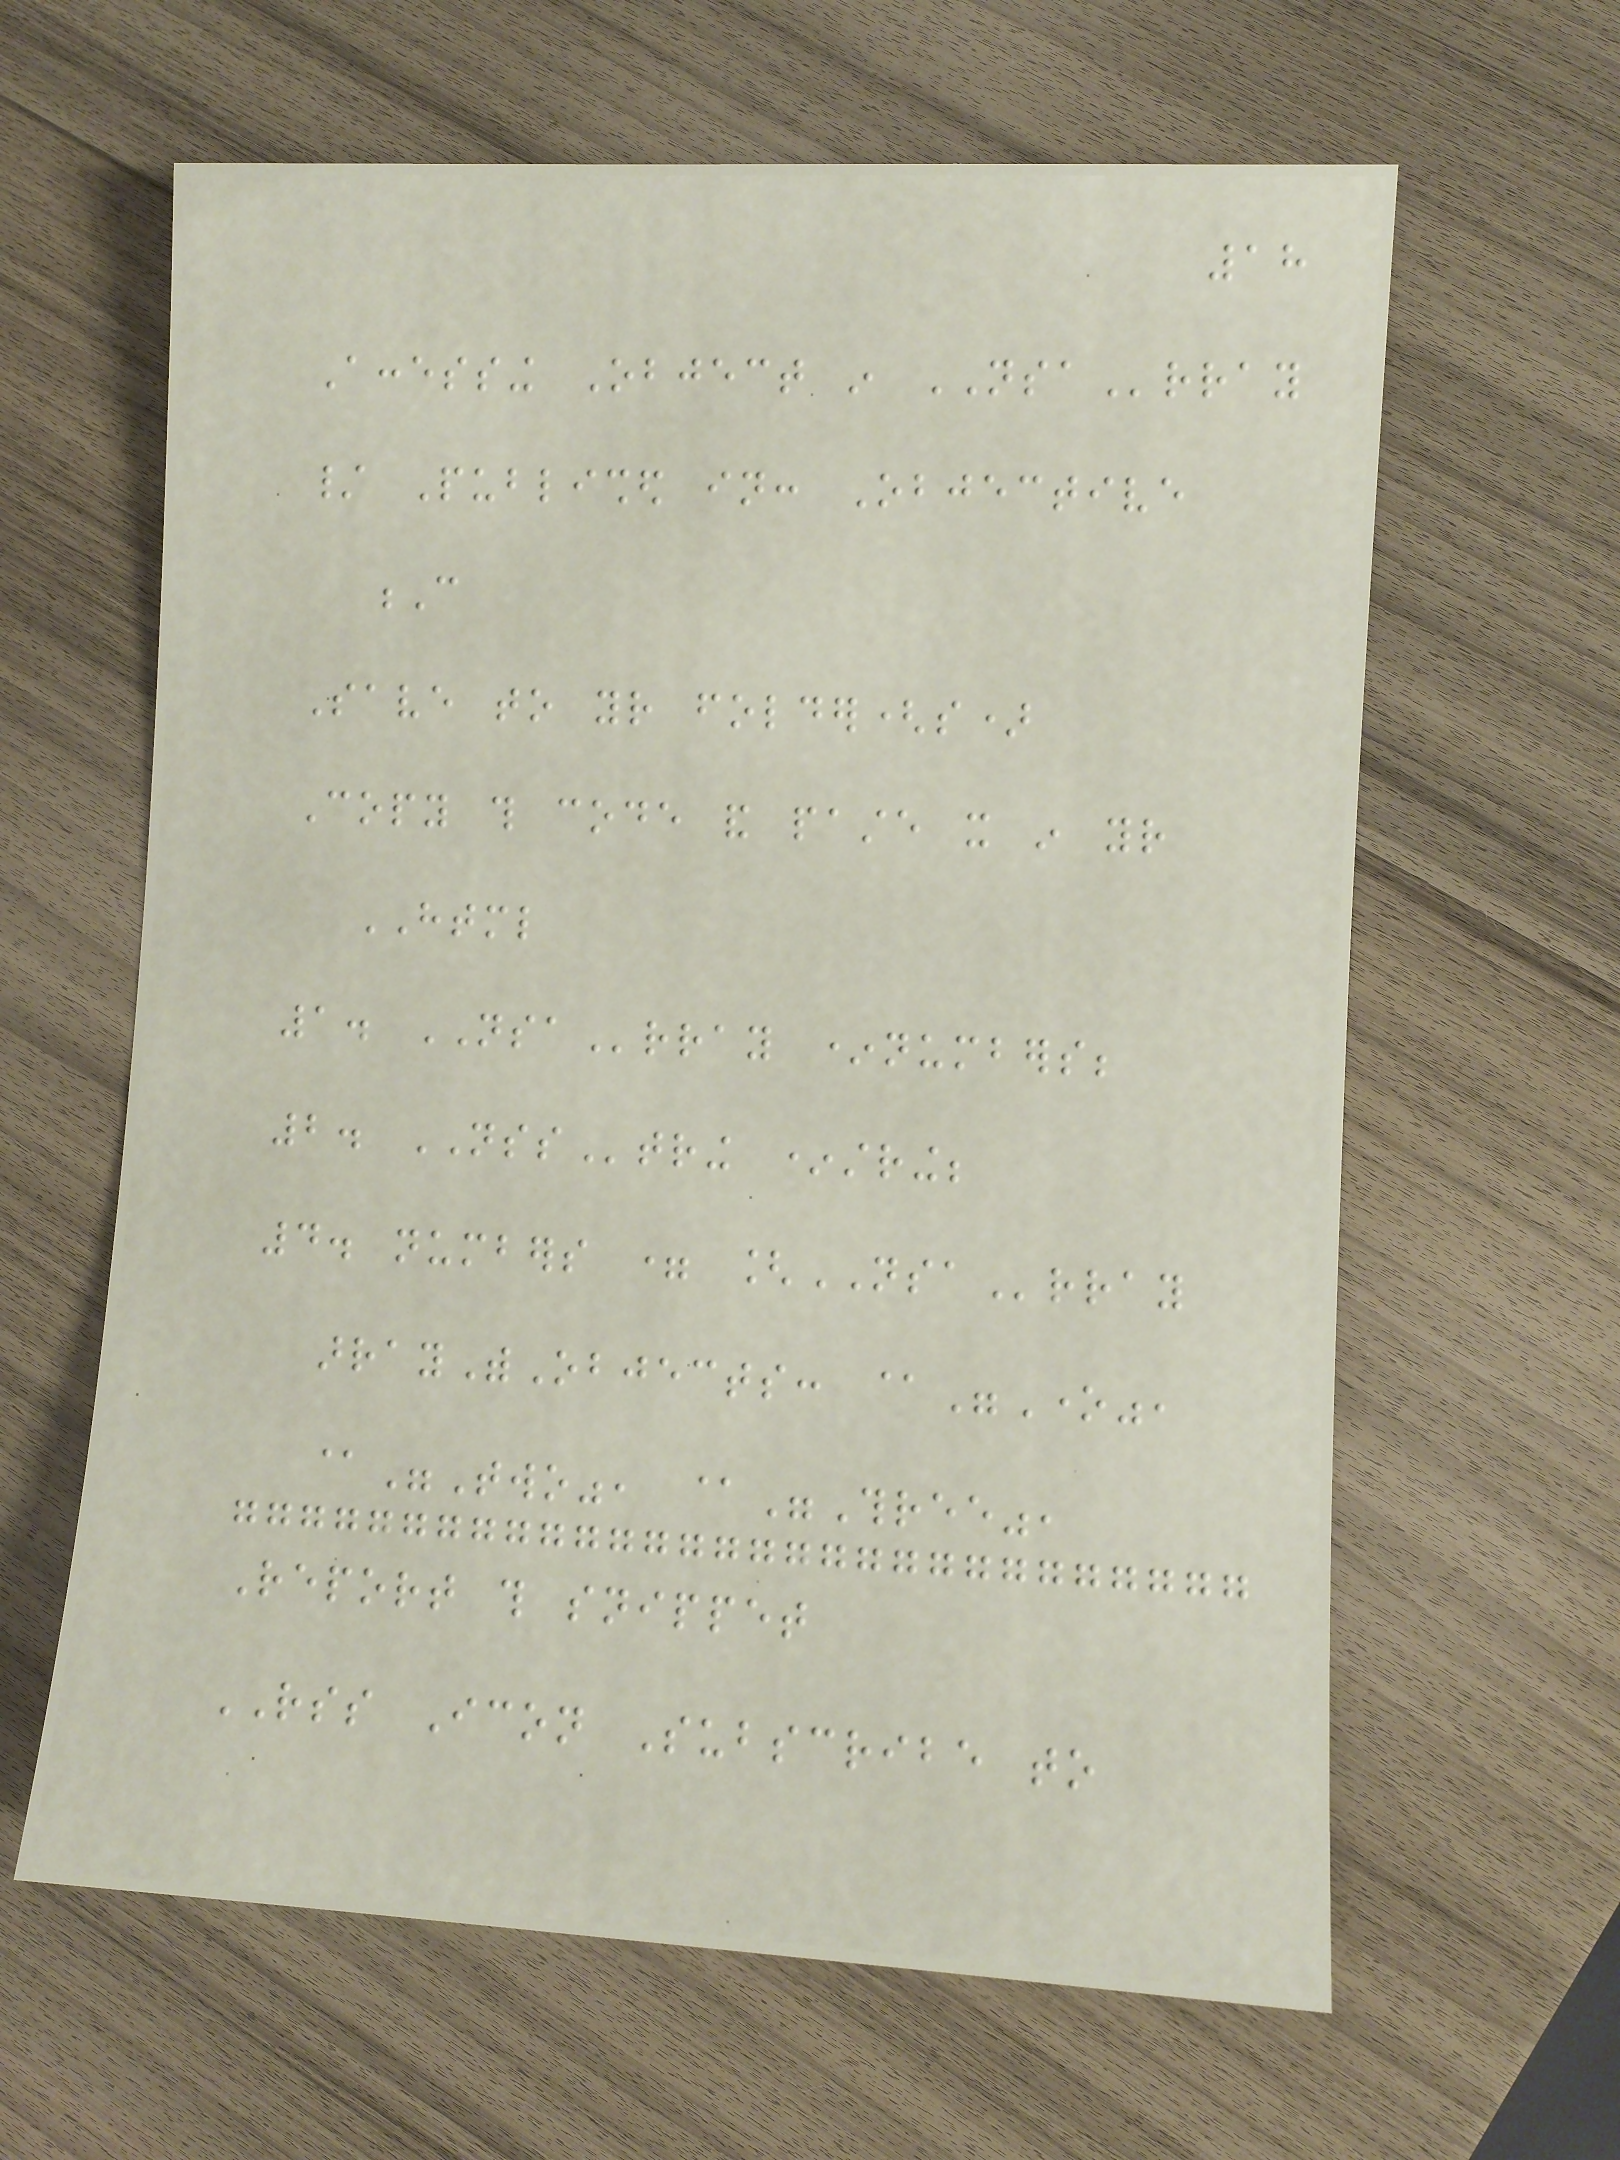18
Accessing Object in NSArray
/ Published in: Objective
C
Save to your folder(s)
Copy this code and paste it in your
HTML
1. NSArray *numbers;
2. NSString *string;
4. numbers = [NSArray
arrayWithObjects: @"One",
@"Two", @"Three",
Report this snippet
RSS Icon Subscribe to
